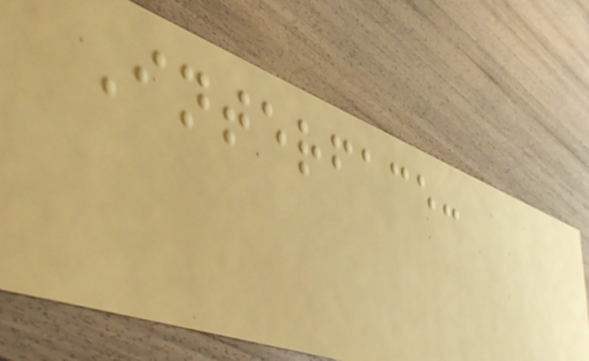Interface:
